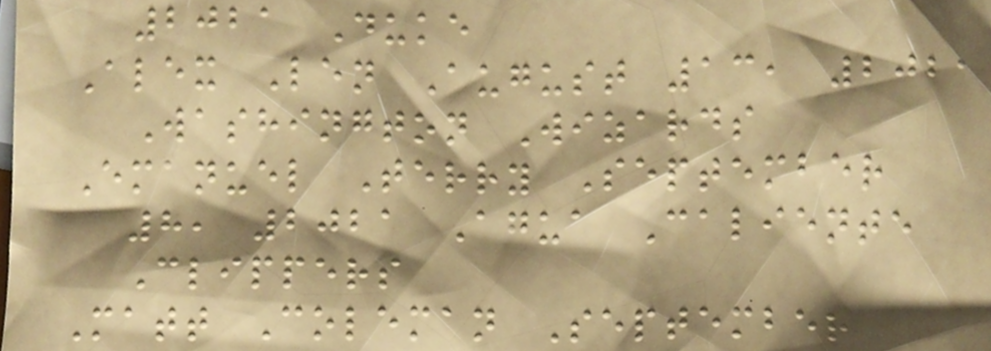2021 Duke
Alex Len August 13, 2021
Washington Wizards
Emanuel Terry September
8, 2021 Agua Caliente
Clippers
Matt Coleman September
